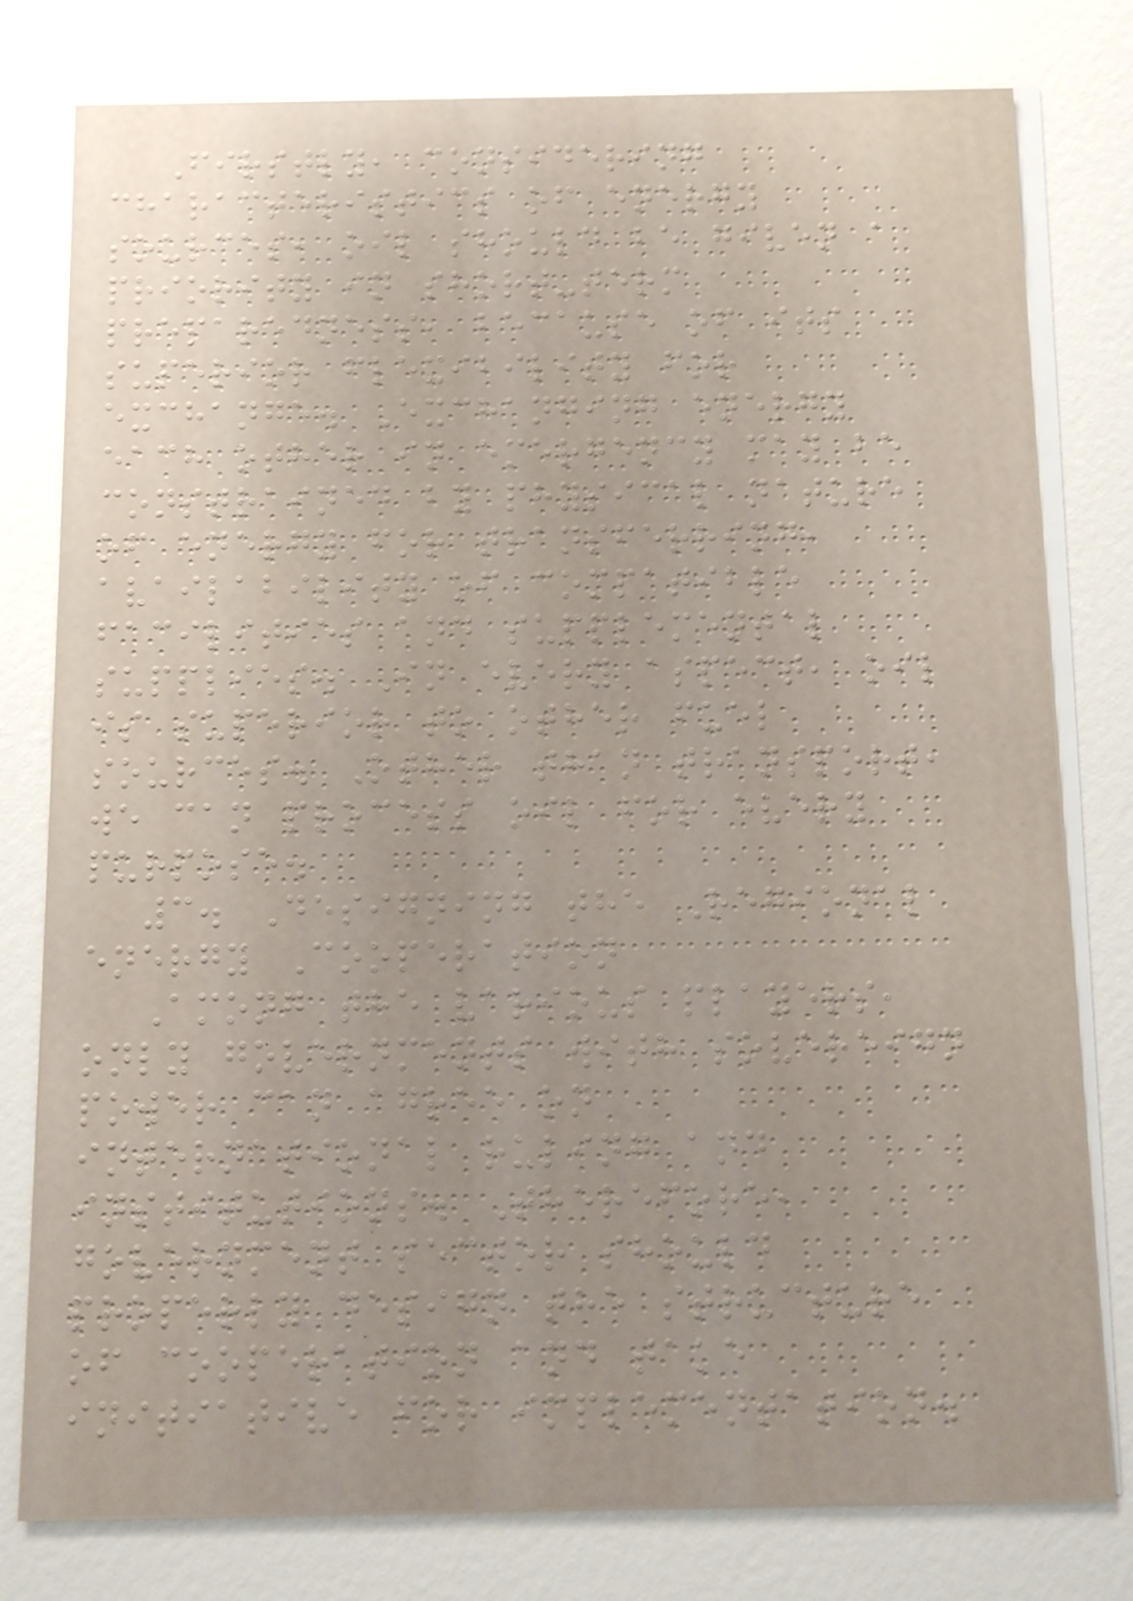Firstly, considering
characteristics of energy
sources, oil should be given a
priority in short-term
preparedness, because of its
superior flexibility for
exchange. Exchanging energy
each other in emergency may be
constrained by physical nature
of energy for transferring,
availability of compatible
facilities and supplemental
supplies. In every aspect, oil
is superior to other fuel
sources. Other than transport,
we can process oil for every
purpose.
3. Designing the Regional
energy Cooperation
Among the various players,
only governments with sovereign
power can agree on
international ruling and
institutions. Therefore,
government sector should
properly design the structure
of cooperation and take
initiative for implementation.
